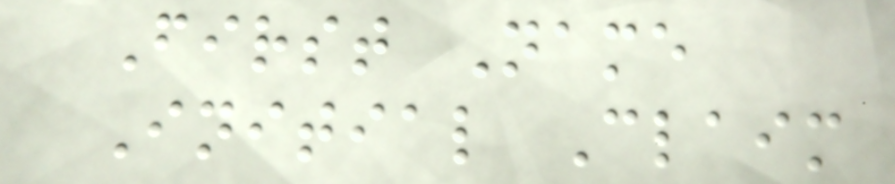First Name
Initial Claim
